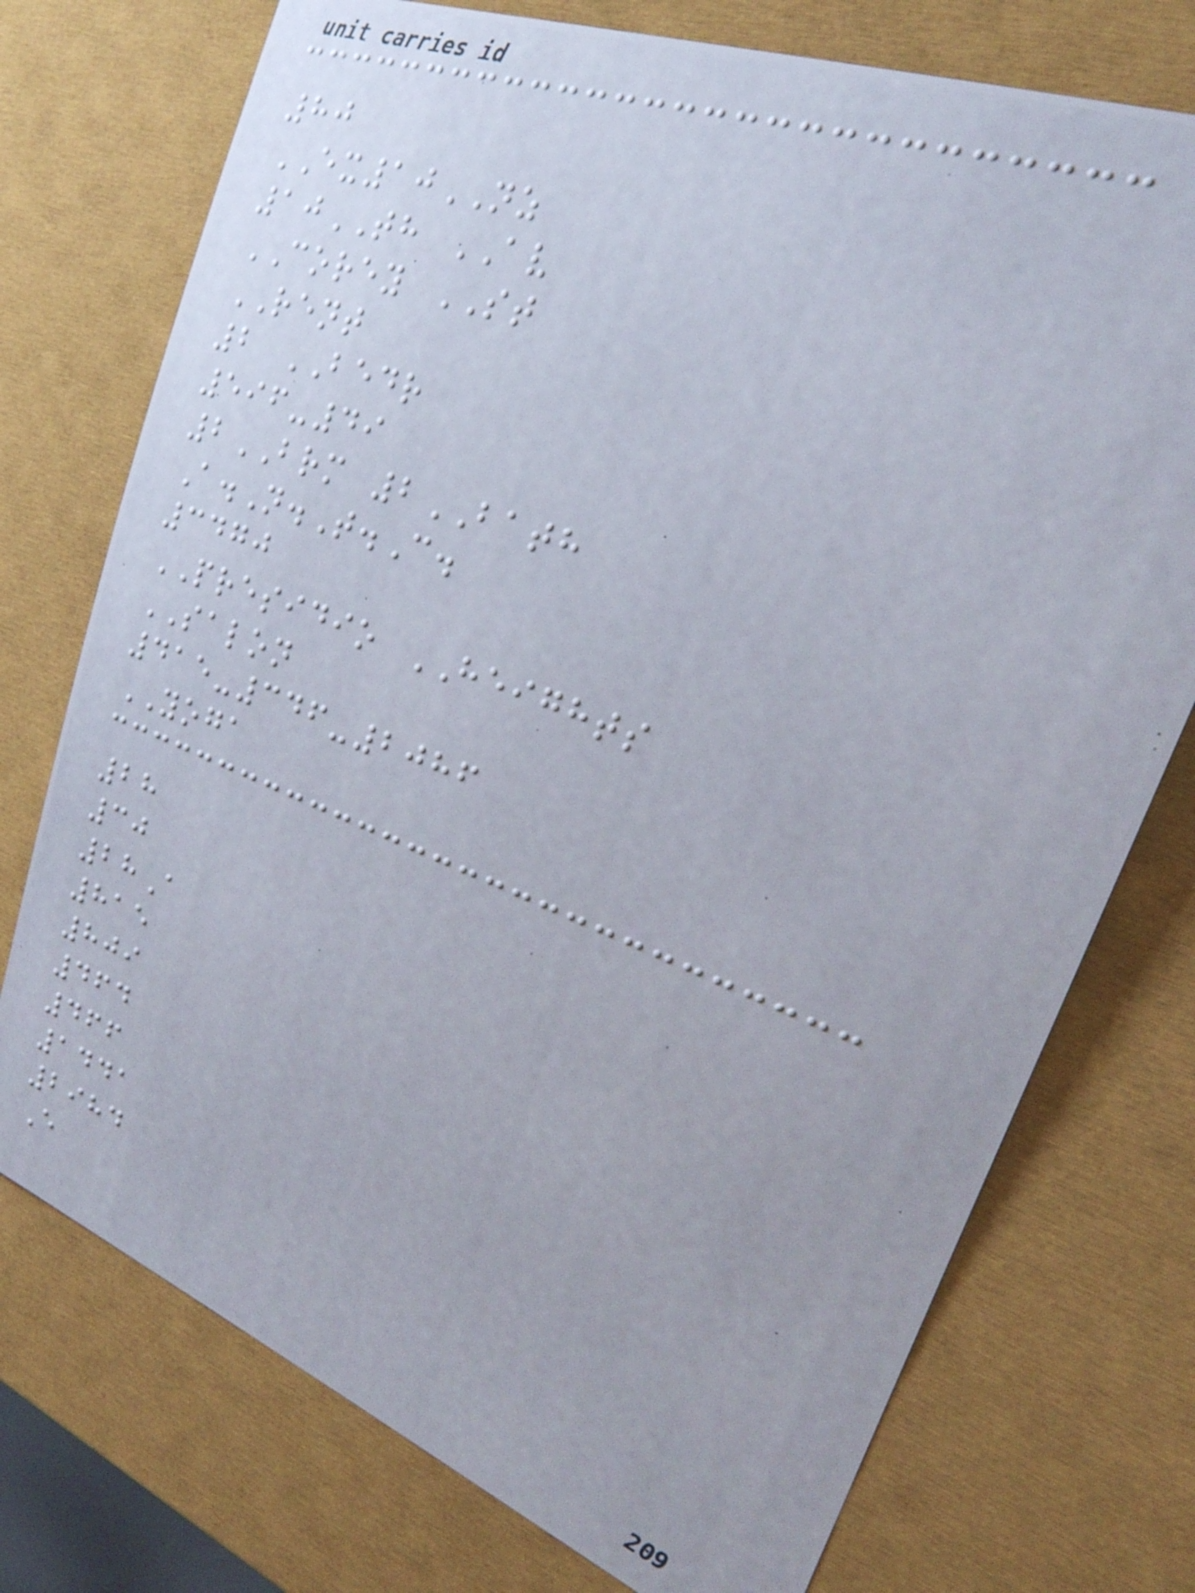80
EX10NZ
10TH AV
COREY ST
RENT
2 BEDR
596-49
2BRM 2BATH
A.N.T.C.
3470
PRESIDIO HEIGHTS
SALON
415-346-2086
YOGA
28
30
28A
815
809
464
466
1441
2984
E
